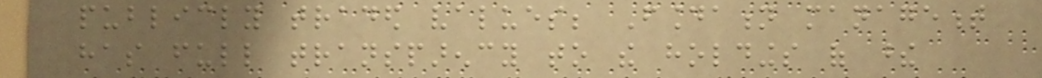publicly traded values; Foundation management
has full transparency to the holdings of these
